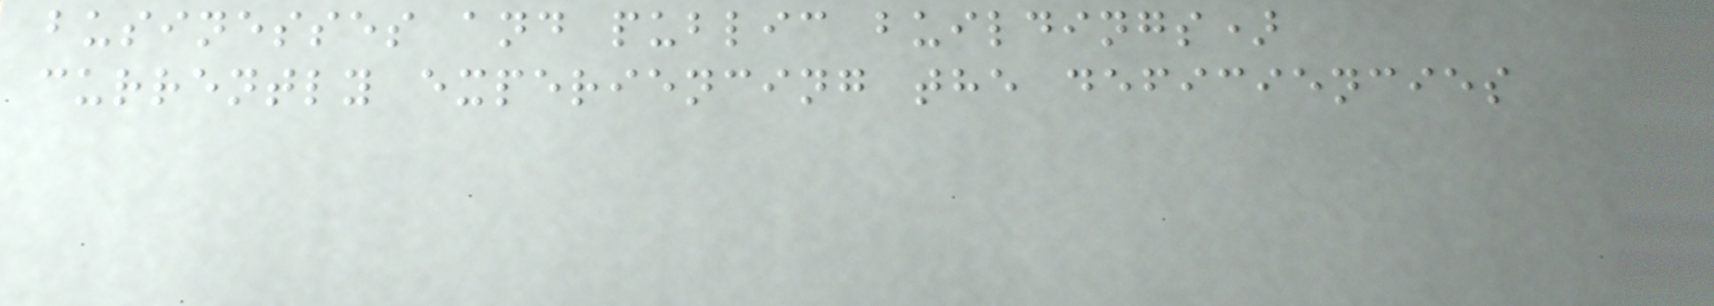businesses and public buildings)
currently experiencing the deficiencies
